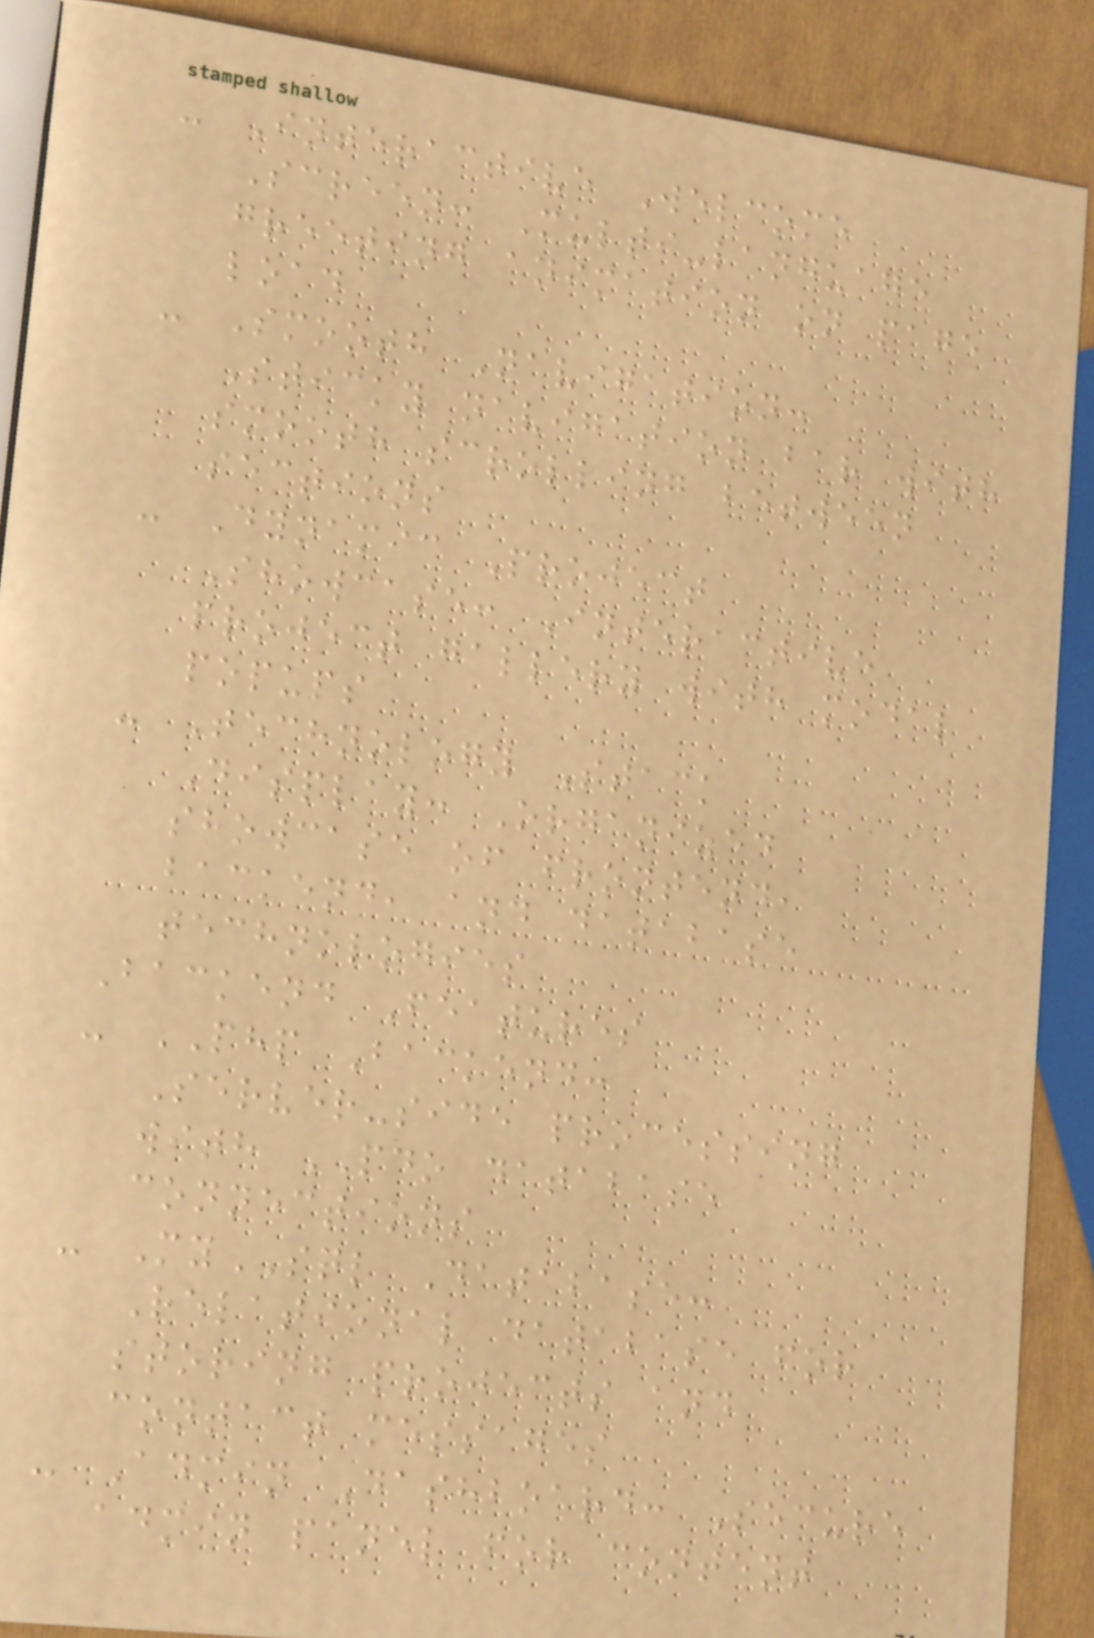- Interactive Welcome
Screen: Multi-language
greeting animation on page
load
- Smooth Navigation:
Sticky navigation bar with
smooth scrolling between
sections
- Dynamic Project
Showcase: Interactive
project gallery with modal
popups
- Technology Stack
Display: Organized
showcase of frontend,
backend, and database
technologies
Backend Features
- PHP Backend:
Server-side processing
with PDO database
connections
- MySQL Database:
Relational database for
storing projects and
contact messages
- Admin Dashboard: Secure
admin panel for content
